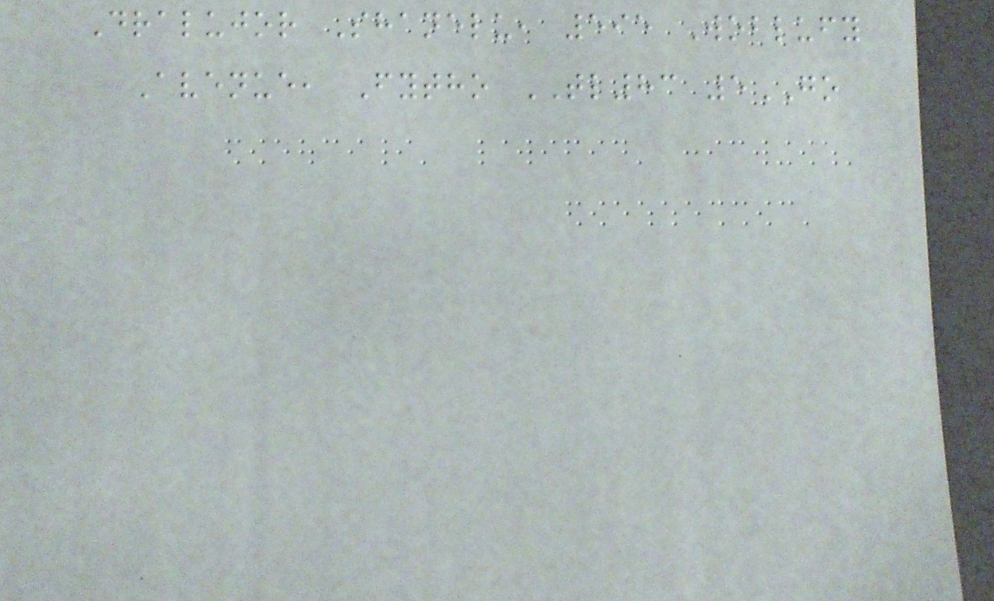Dralujor Shanelu, 595 Woblufy
Avenue, Fytho TL83 5GO
